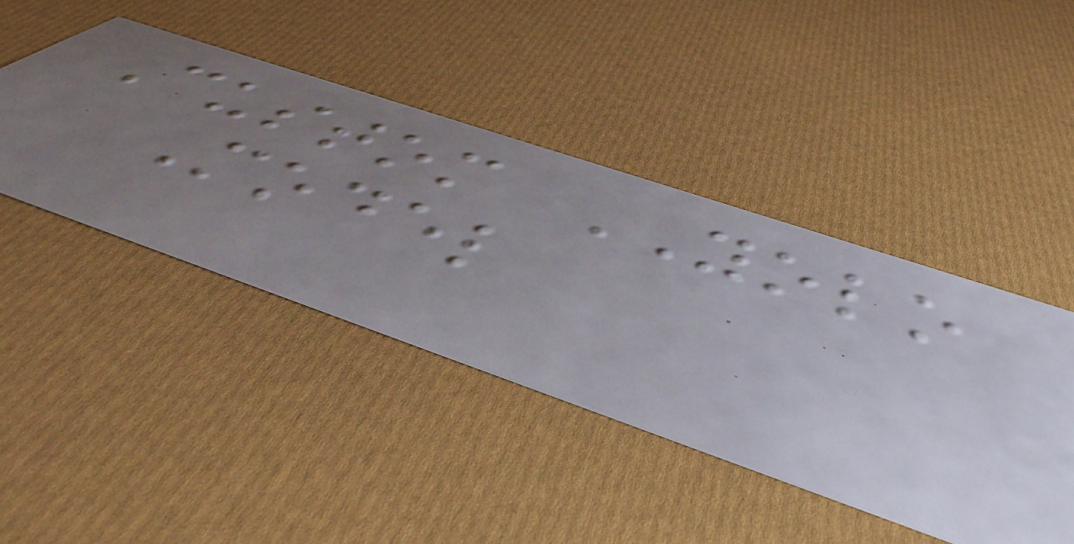Custom YOLO
Model
